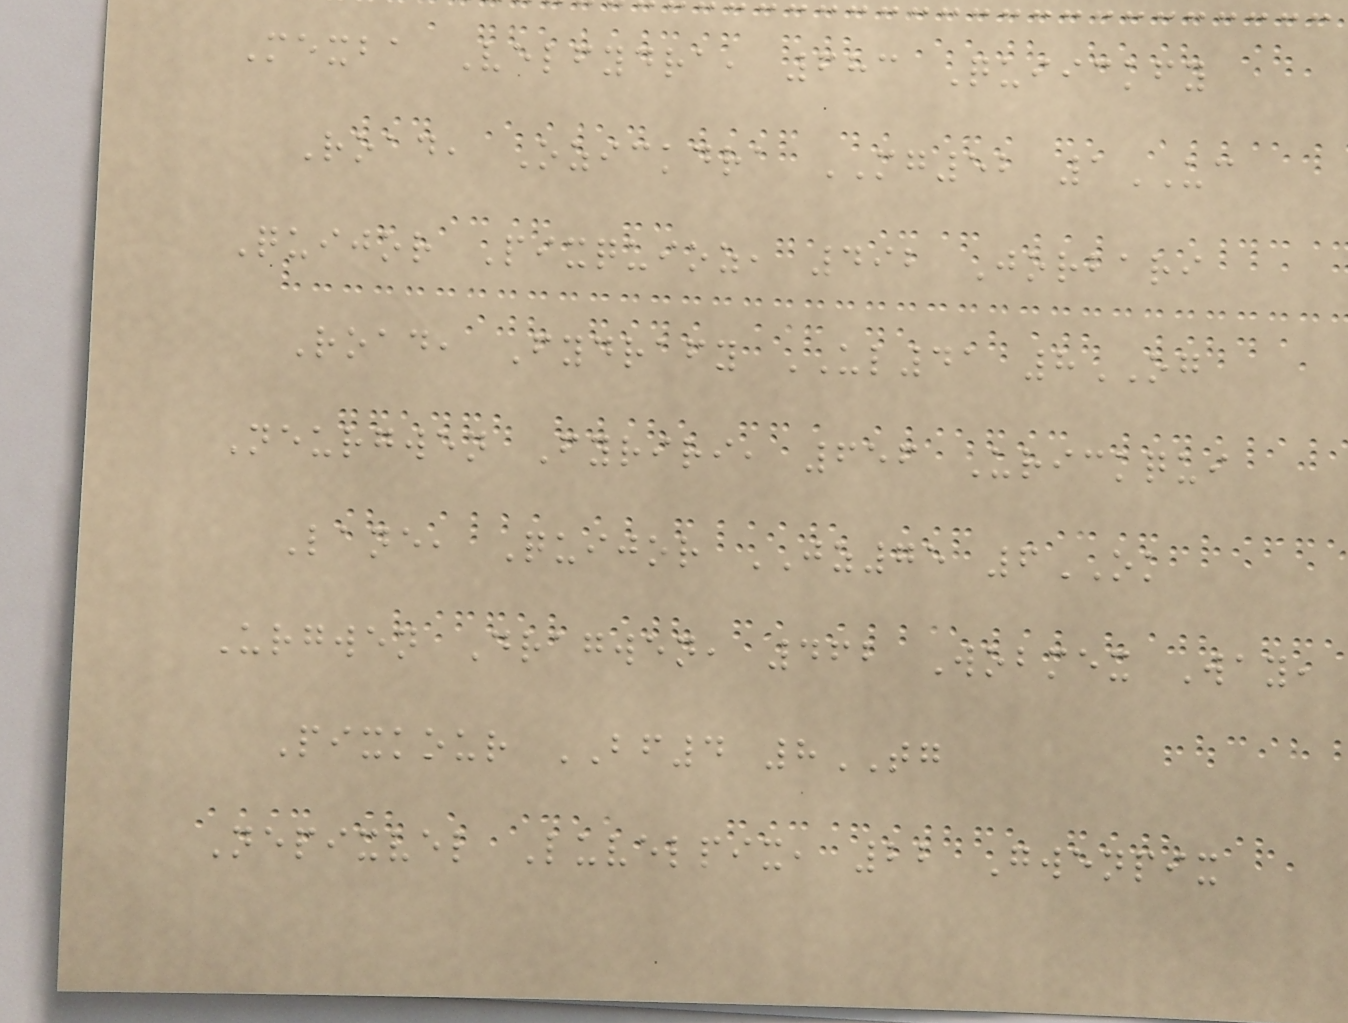Mexba Velfydra, 683 Quiickfy
Road, Ozickdra MG52 1UC
Quijor Pixquioz, 492 Jorbari
Road, Fydrafy UL41 8OG
Neurgwen Fyriri, 656 Urickqui
Lane, Quijor JZ75 6OK
Urgwen Dragwen, 462 Wobmex Way,
Pixkour BF4 8TG
Nepixvel Luvelpix, 22 Gwenpix
